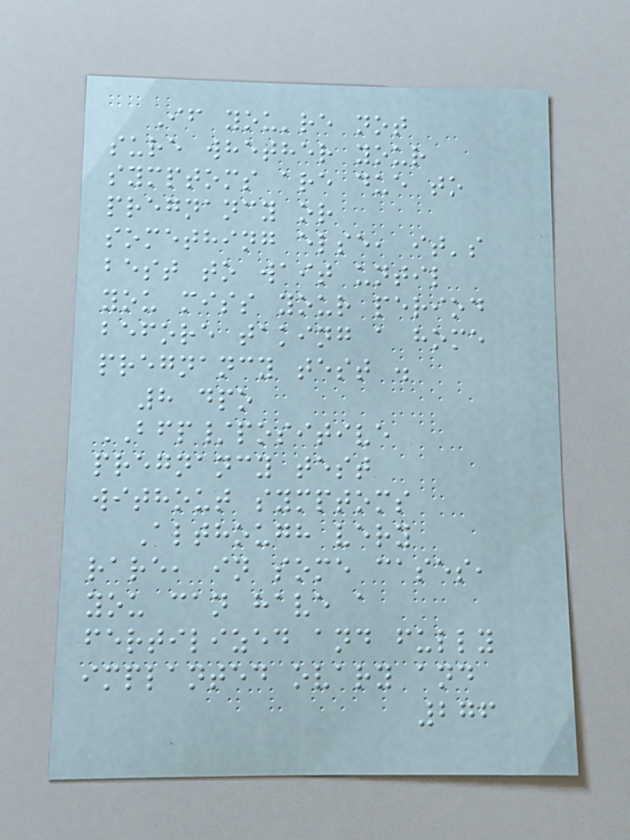If you're not
sure whether your
symptoms are due to
pregnancy or
something else, it's
best to wait until
you miss your period
before taking a home
pregnancy test .
8 dpo
BFP/positive
pregnancy test
without symptoms
Although very
rare, in some cases,
you can have a
fertilized and fully
implanted ovary and
276
